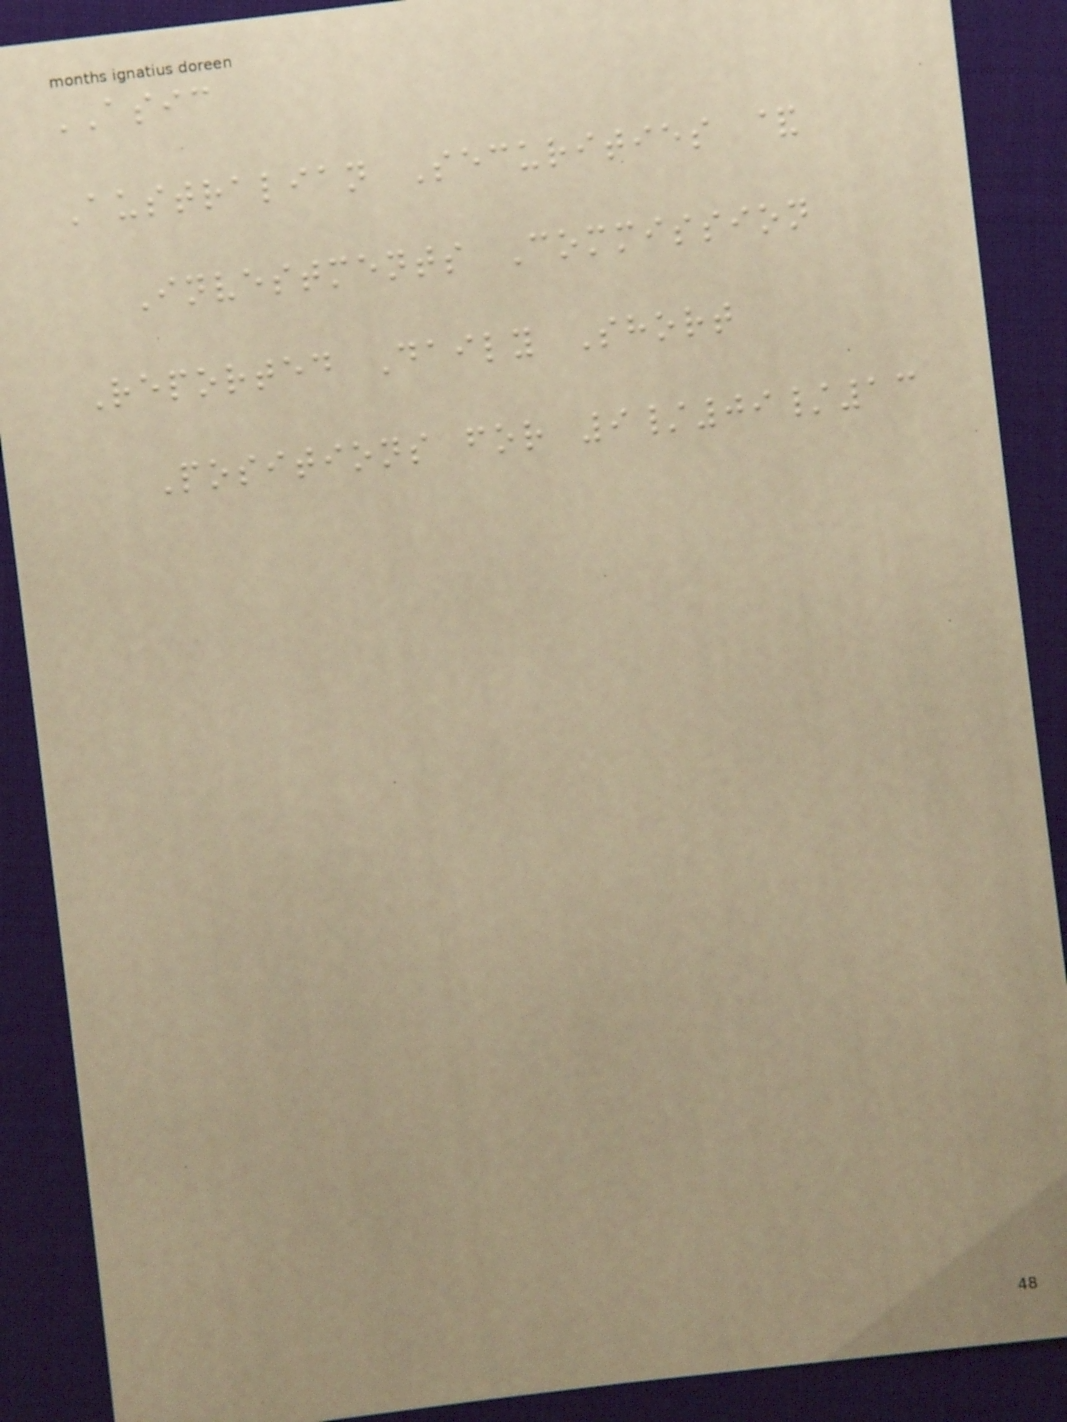ASIC
Australian Securities &
Investments Commission
Reported Daily Short
Positions for 9/09/13
